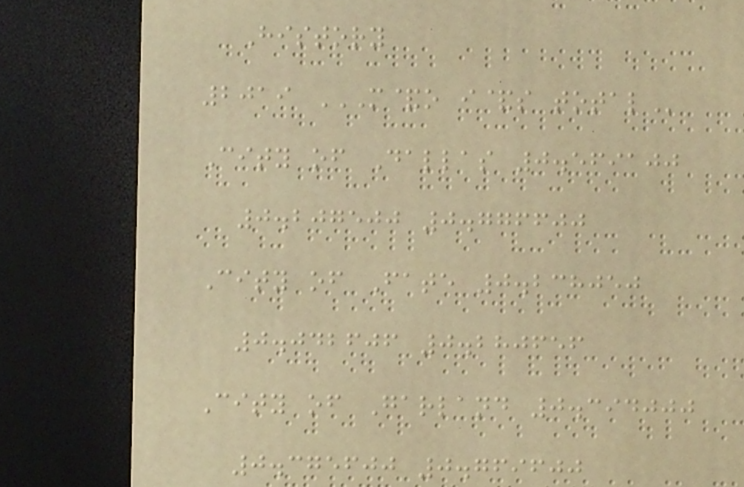History
2019 M&O I&S TOTAL
City of Dallas 0.569100
0.207500 0.776600
City of Fate 0.238050
0.042606 0.280656
City of Garland 0.394000
0.375600 0.769600
